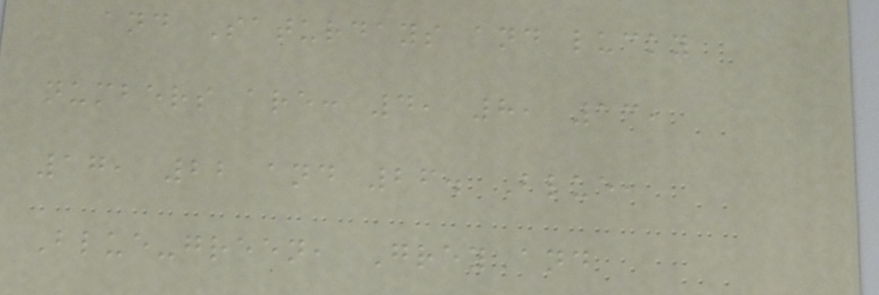and Saturdays and lucky
numbers are: 4, 8, 13,
17, 22 and 26. Blue,
Blue-green, Grey and
